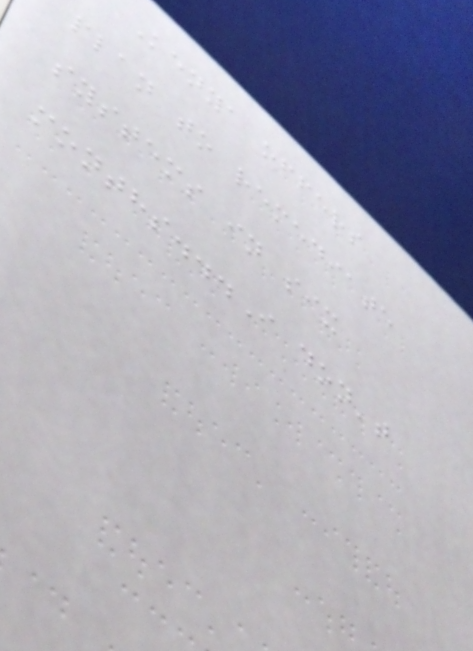Kenya offers
plan to remediate
systems in six
months...I don't
